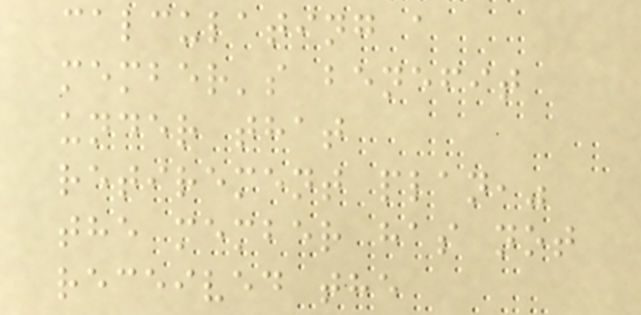calculating a
member's benefit
under that
retirement plan,"
the member has not
received the
